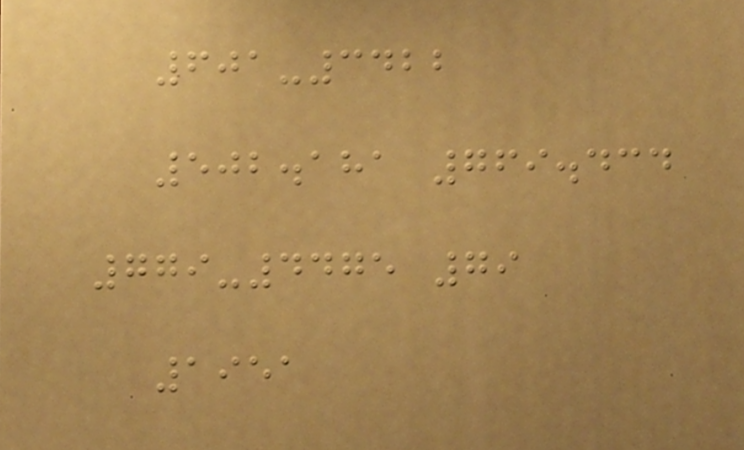601-3422
502.181 769.434
779-4475 79
1951
